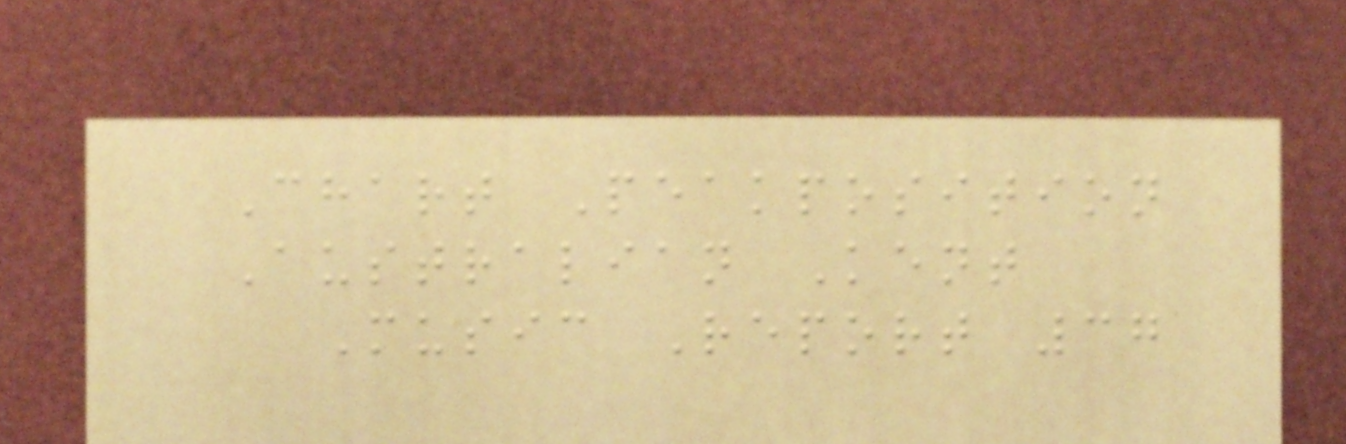Chart Peakposition
Australian Kent
Music Report 37
